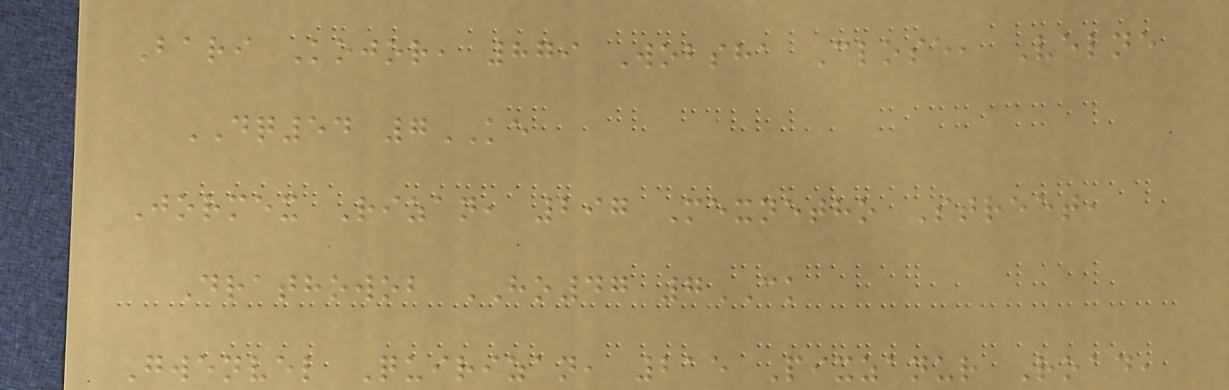Bari Kojor, 879 Wobsha Close, Velne
DQ54 7KE
Jormex Rizan, 297 Mexnetho Street,
Drathowob HO47 7CK
Gwenvel Quirizan, 215 Pixzanur Road,
